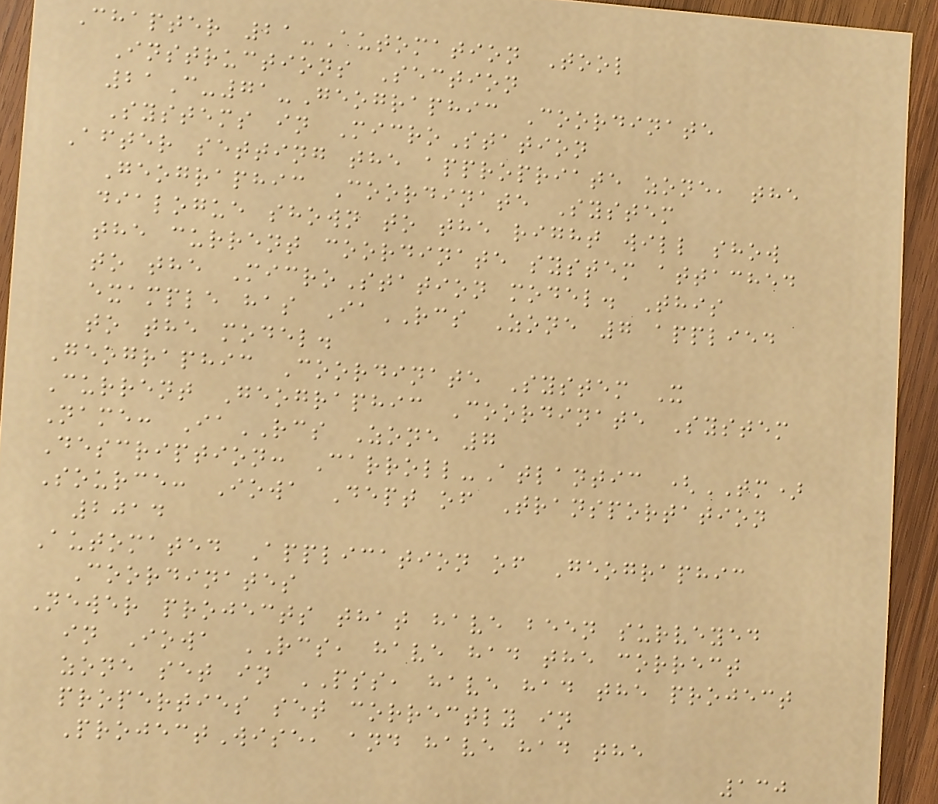Chapter 21-Automation Tool
Instructions Section
21C-71-Geographic Coordinate
Systems in MicroStation
After setting the appropriate zone, the
Geographic Coordinate System
dialogue shown to the right will show
the current coordinate system attached
to the MicroStation model. This
example has IaRCS Zone 7 applied
to the model.
Geographic Coordinate System X
Current Geographic Coordinate System
Name: IaRCS Zone 7
Description: Carroll-Atlantic (TM)
Source: Iowa Dept of Transportation
2014
Automated Application of Geographic
Coordinates
Newer projects that have been surveyed
in Iowa RCS, have had the correct
zone set in PSS, have had the project
properties set correctly in
ProjectWise, and have had the
130
